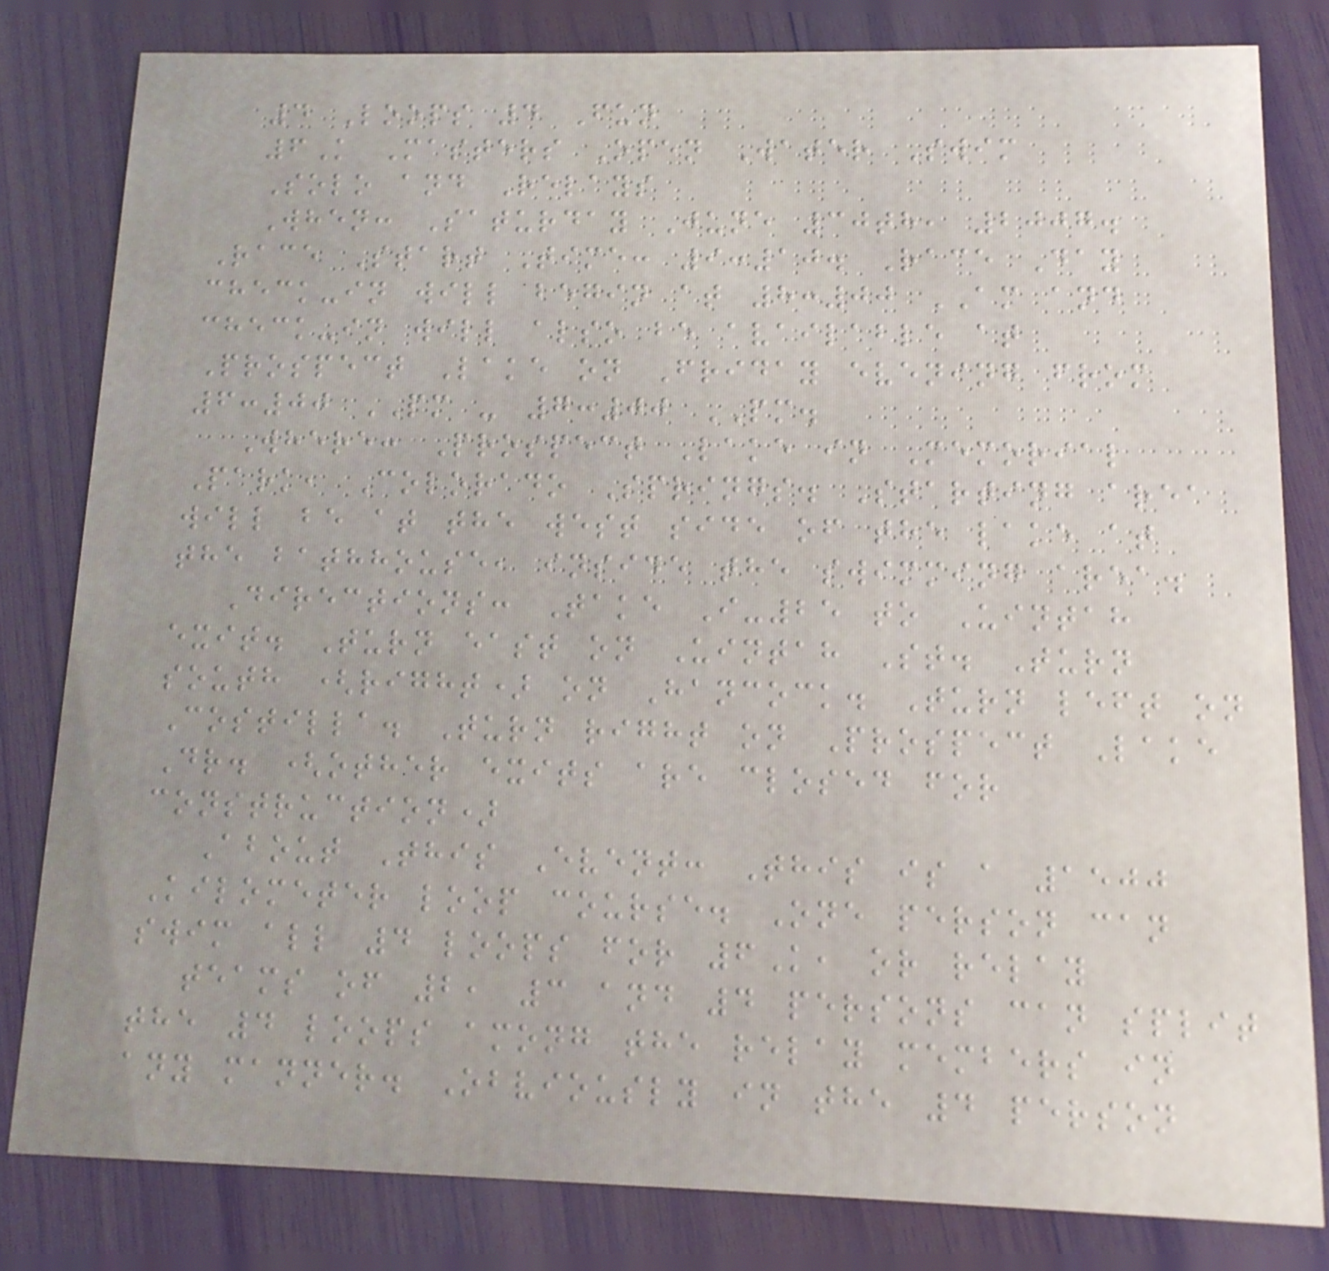4 Loops 4 Fun
6K Masters Open Water Swim
Solo and Relays
When: Saturday June 30th, 2007.
Race Start Time: 9:10. Race Day
check-in will begin at 8:00 AM and
check-in will also be available at
Prospect Lake on Friday evening from
6:00 PM - 7:00 PM.
Where: Prospect Lake in Memorial
Park, Colorado Springs. Starting area
will be at the west side of the lake at
the bathhouse, inside the swimming area.
Directions: Take I-25 to Uintah
exit. Turn east on Uintah St. Turn
south (right) on Hancock. Turn left on
Costilla. Turn right on Prospect Lake
Dr. (other exits are closed for
construction)
About This Event: This is a 1500
Kilometer loop course. One person can
swim all 4 loops for 6K, or relay
teams of 2, 3 and 4 persons can split
the 4 loops among the relay members in
any manner. Obviously in the 4 person
